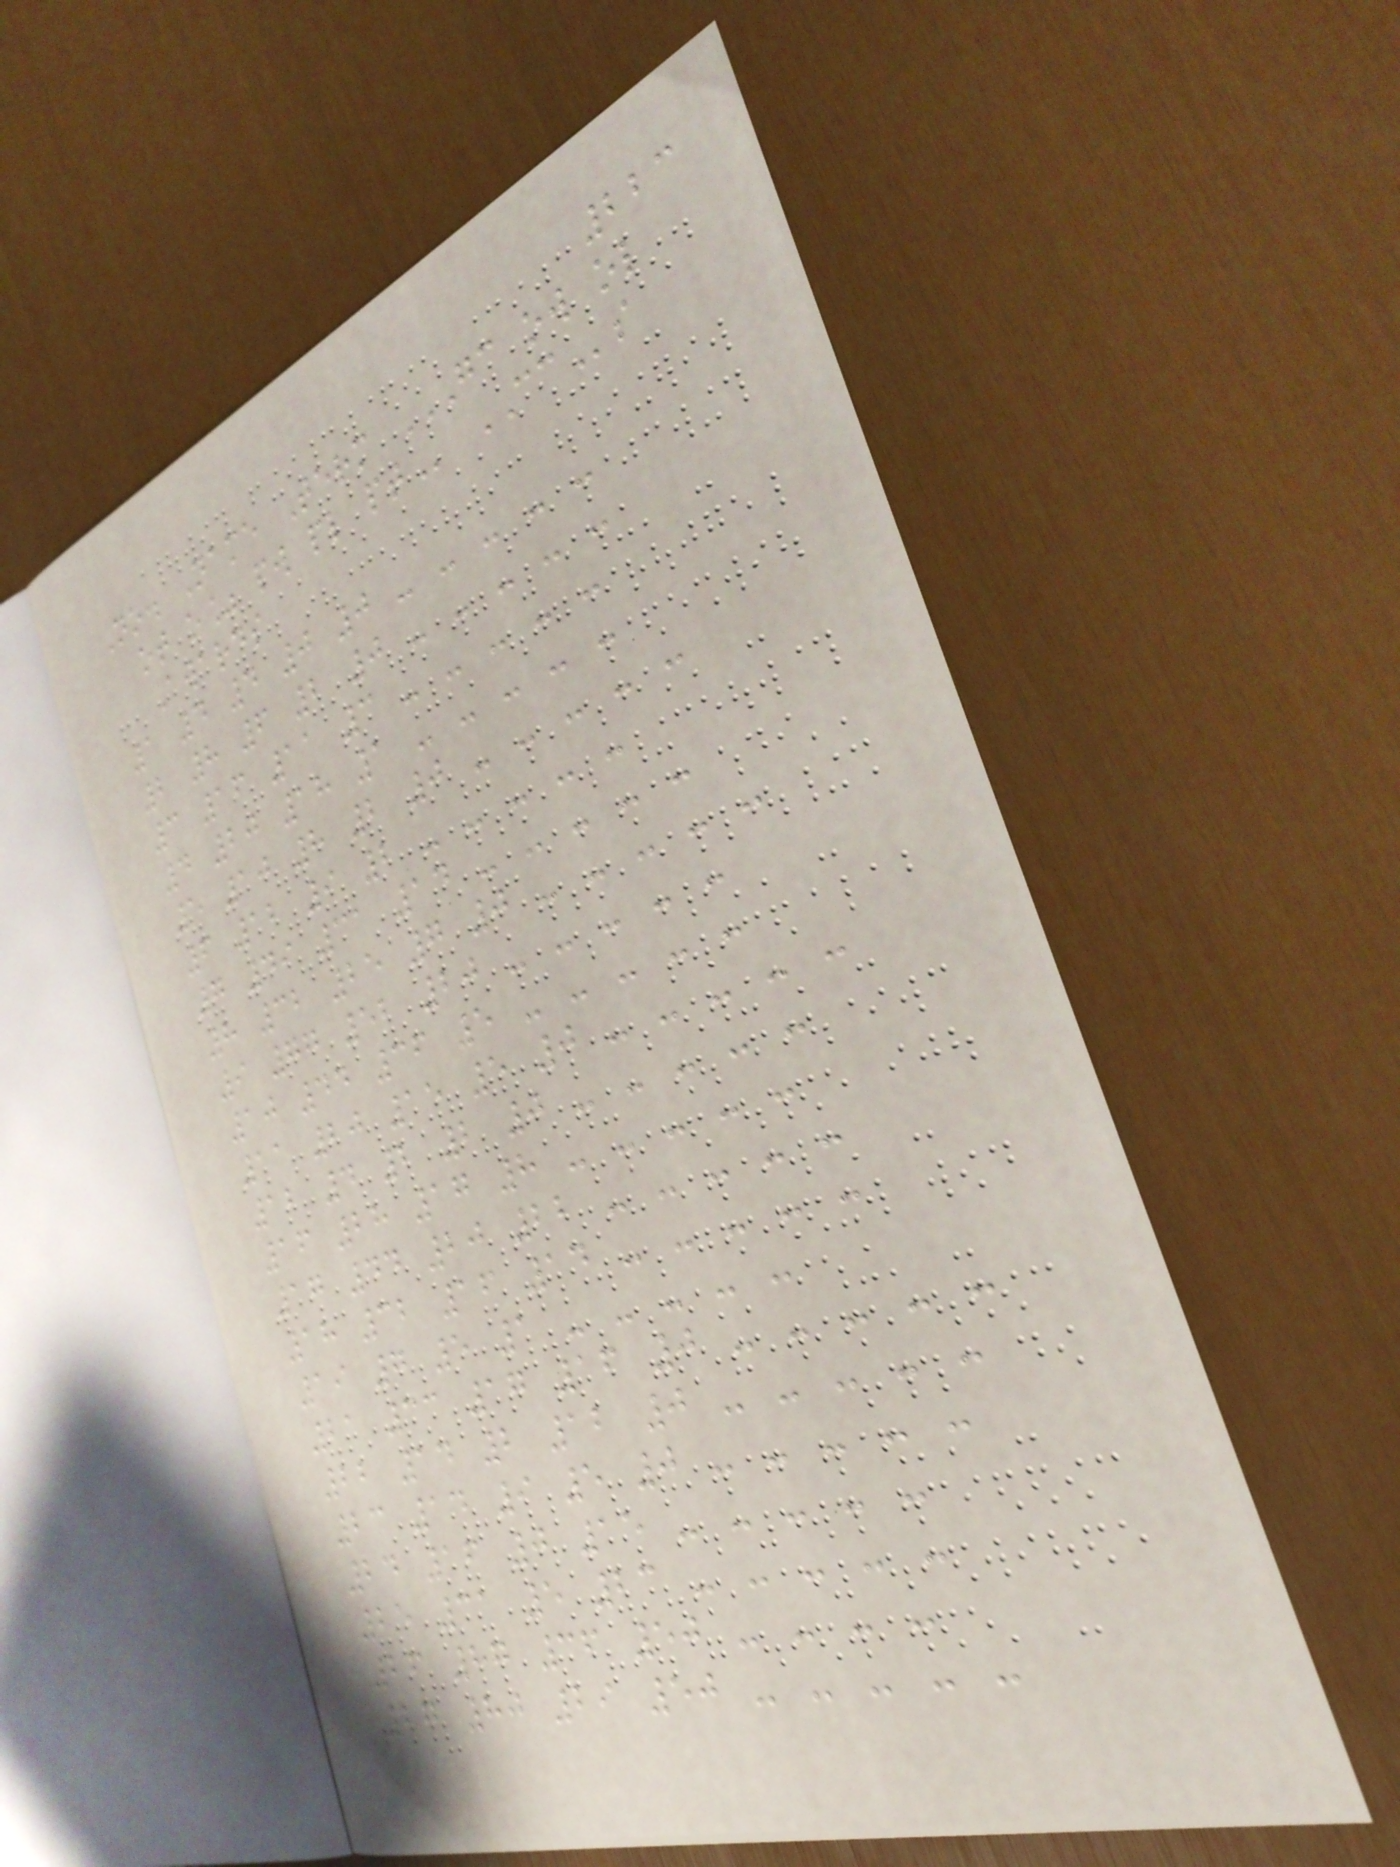223
No. Name Term GC OW OL
OT O% PW PL PT CCs
Awards
1 4 4 0 0 - - - - -
2 8 6 2 0 - - - - -
3 16 11 3 - - - - -
4 20 18 1 - - - - -
5 10 8 2 0 - - - - -
6 12 9 2 - - - - -
7 49 31 14 - - - - -
8 32 25 7 0 - - - - -
9 77 52 20 - - - - -
10 44 36 5 - - - - -
11 20 15 5 0 - - - - -
12 4 2 2 0 - - - - -
16 28 17 8 - - - - -
17 44 20 22 - - - - -
18 32 16 14 - - - - -
19 7 5 1 - - - - -
21 33 17 16 0 - - - - -
22 14 2 12 0 - - - - -
23 14 9 5 0 - - - - -
24 16 0 15 - - - - -
25 31 5 23 - - - - -
26 87 36 50 - - - -
27 80 29 50 - - - - -
